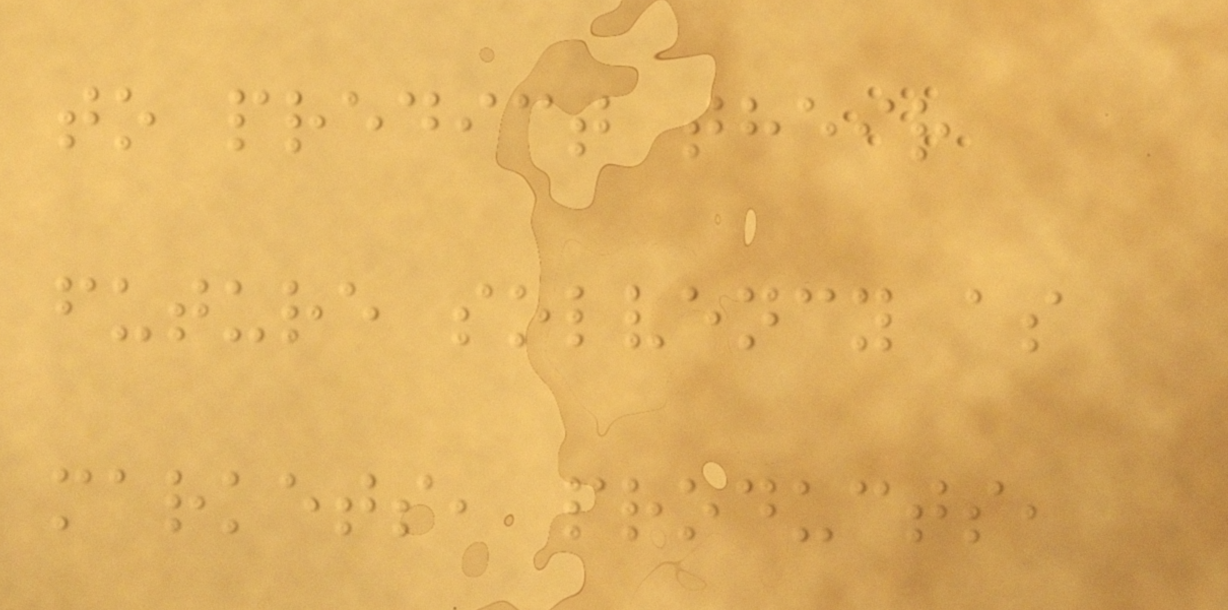to predict their
future solvency as
markets, products,
